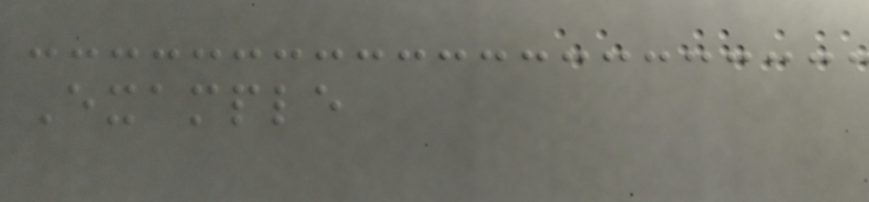Example
